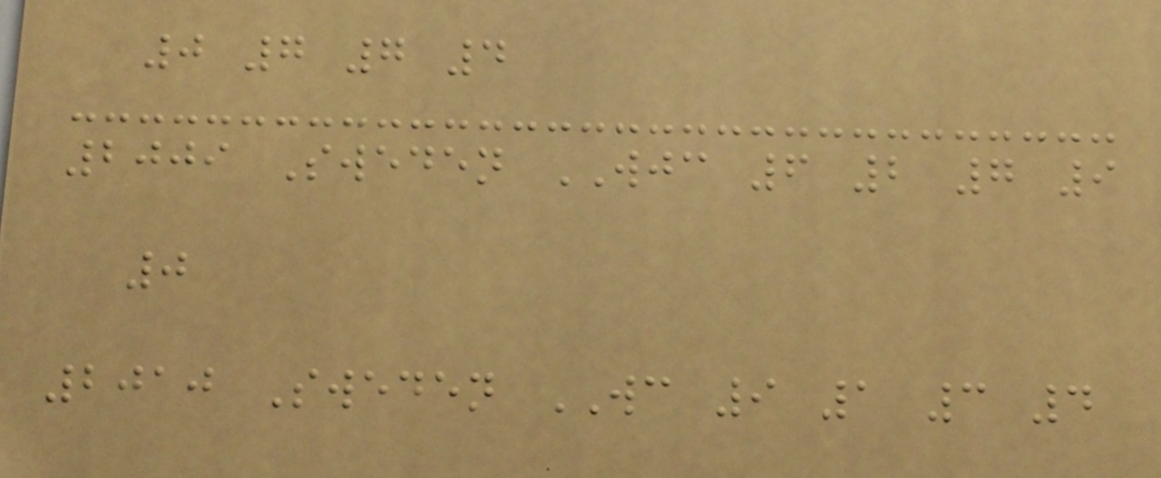0 7 7 4
2009 Sweden WJC 6 2 7 9
0
2010 Sweden WC 9 1 3 4
